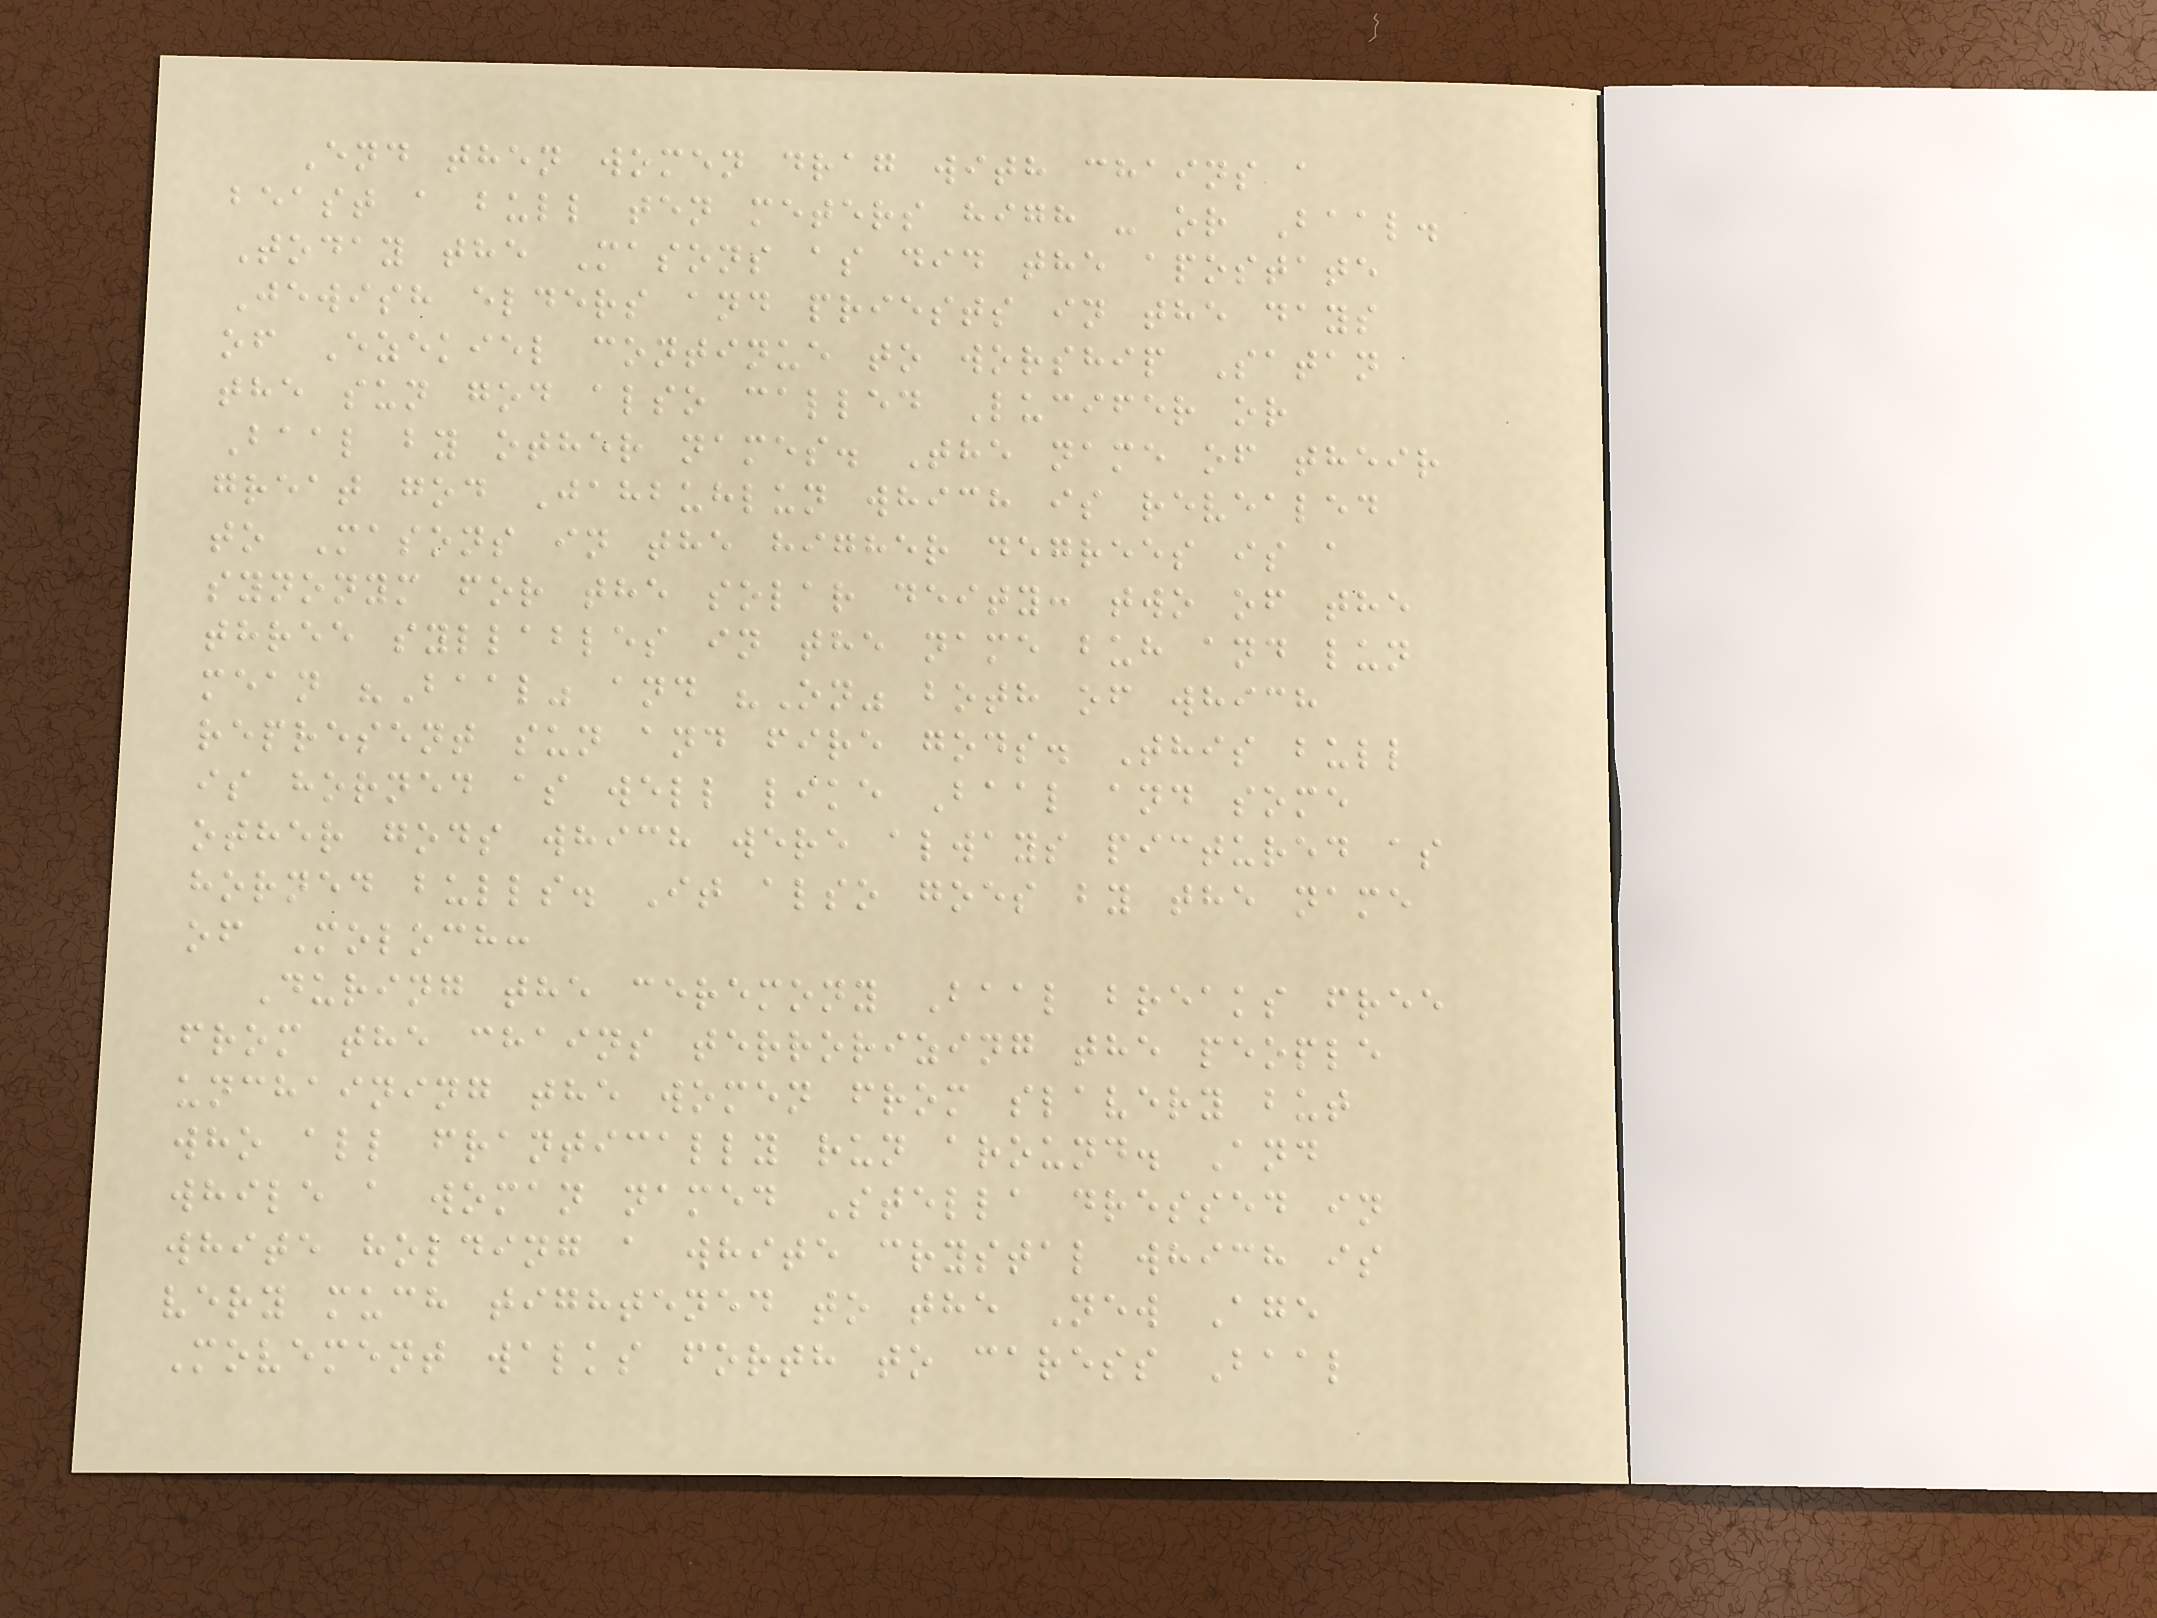End then women drag with chains a
beast a bull ten meters high - or Baal.
Today the Masons as did the apostate
Jewish elders and priests in the days
of Ezekiel continue to worship Satan
the sun god also called Lucifer or
Baal by other names. The name of their
great god Jahbuhlun which is revealed
to Masons in the higher degrees is a
synonym for the solar deity: two of the
three syllables in the name buh and lun
mean "Baal" and "On" both of which
represent sun and fire gods. This bull
is horned as well like Baal and some
other gods which were always pictured as
horned bulls. It also goes by the name
of Moloch:
During the ceremony Baal breaks free
from the chains terrorizing the people
unchaining the women from slavery but
who all frantically run around. And
while a woman named Stella dressed in
white holding a white crystal which is
very much tightened to the New Age
Movement walks forth to caress Baal
